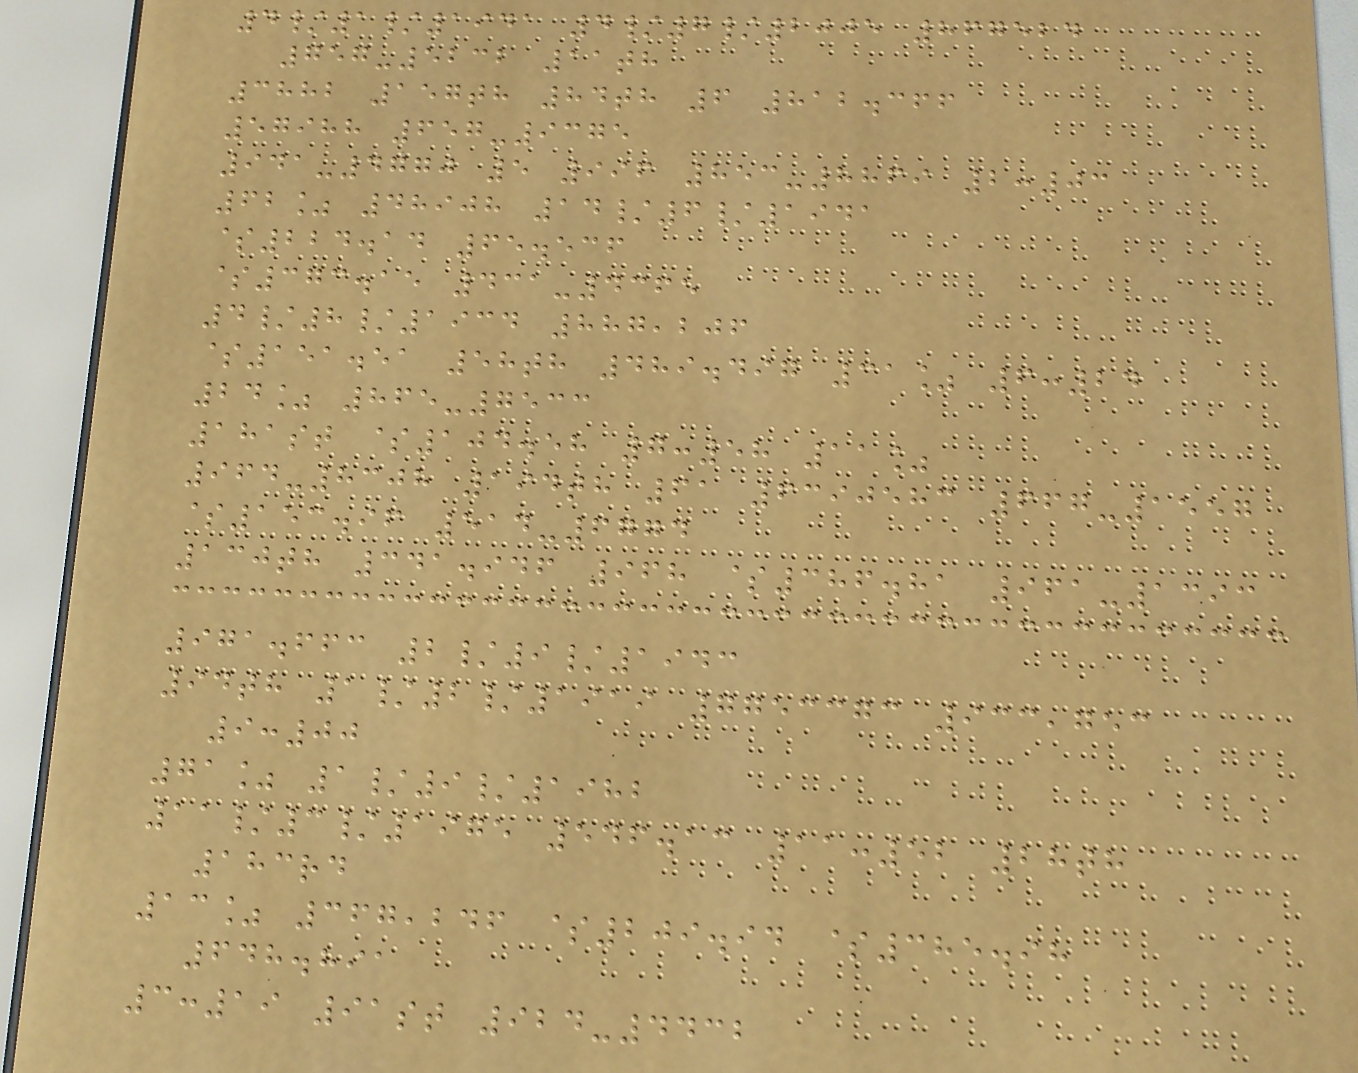4/1/1941 4/7/2005 867524
757-5232 11th
3882 157th 84th 6 812.366
57988 657-9375
941-4770 5 996 853-8869 2:03
62% 48908 14/6/1941
$224.14 65.536
$373.15 431-4365
4/8/1934 887,206
$151.51 58th 489.497 31% 6:24
24% 865-7533
181st $104.58 7:58 11%
964-8308 194th 61 6390583 667-1557
$153.96 514-6774
130th 341.946 968 $386.81 961-1393
971.663 2/9/1943
94th 1/2/1919 7753373 933,753
9:00
71% 1/9/1982
11/3/1975 546.13 11:52 28th
183rd
13% 367,246 $209.94 $385.98
648.891
3:19 91st 924-4432
